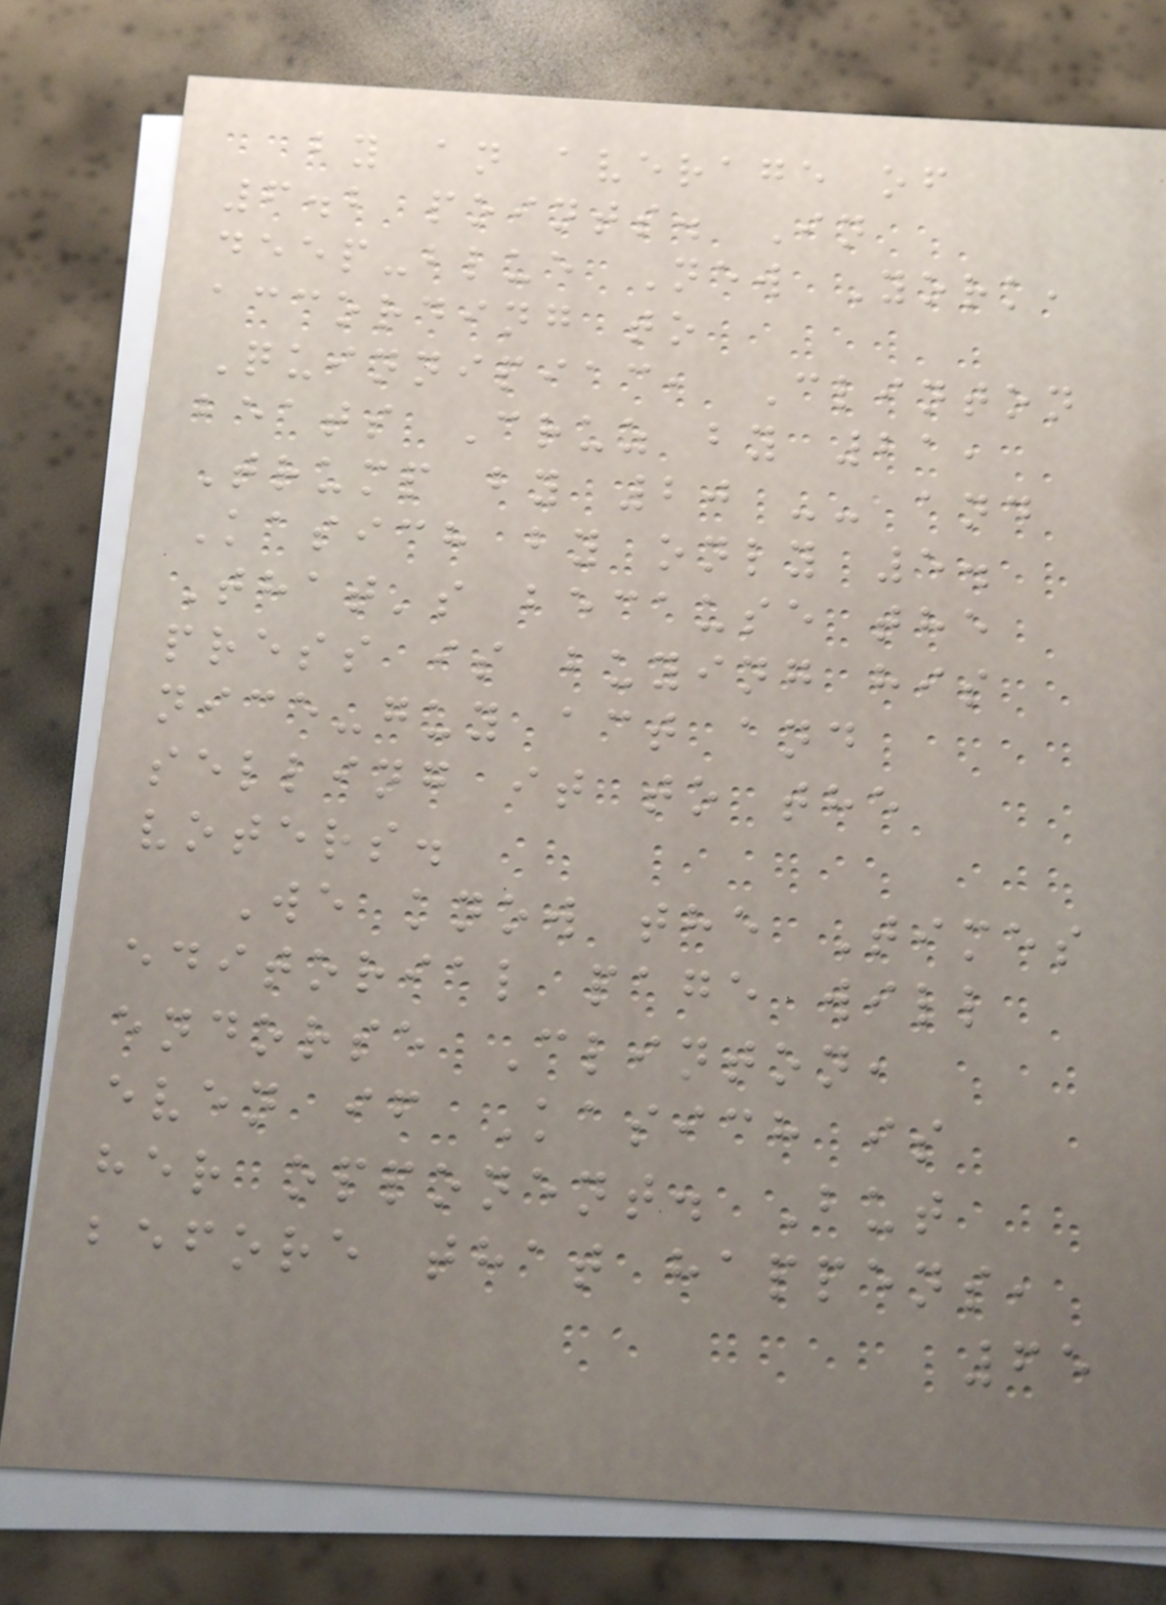by an average of
6.2 points. In
deep-blue New York,
according to
Quinnipiac, Clinton
beats Cruz by 21,
Trump by 20 -- and
Kasich by only 5.
That's because the
press is buying his
nice-guy act and
selling it to the
voters.
We know the Times
editorial page will
endorse Clinton,
even if Kasich is
her opponent. But
before that happens,
65
